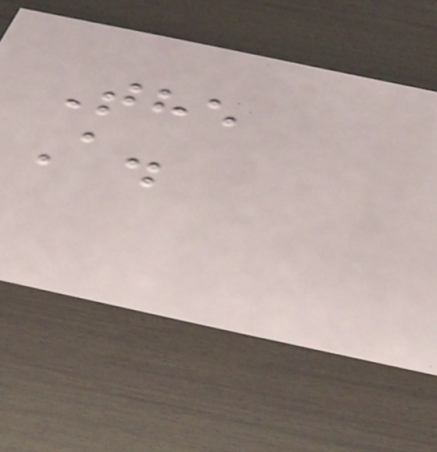The
A.
